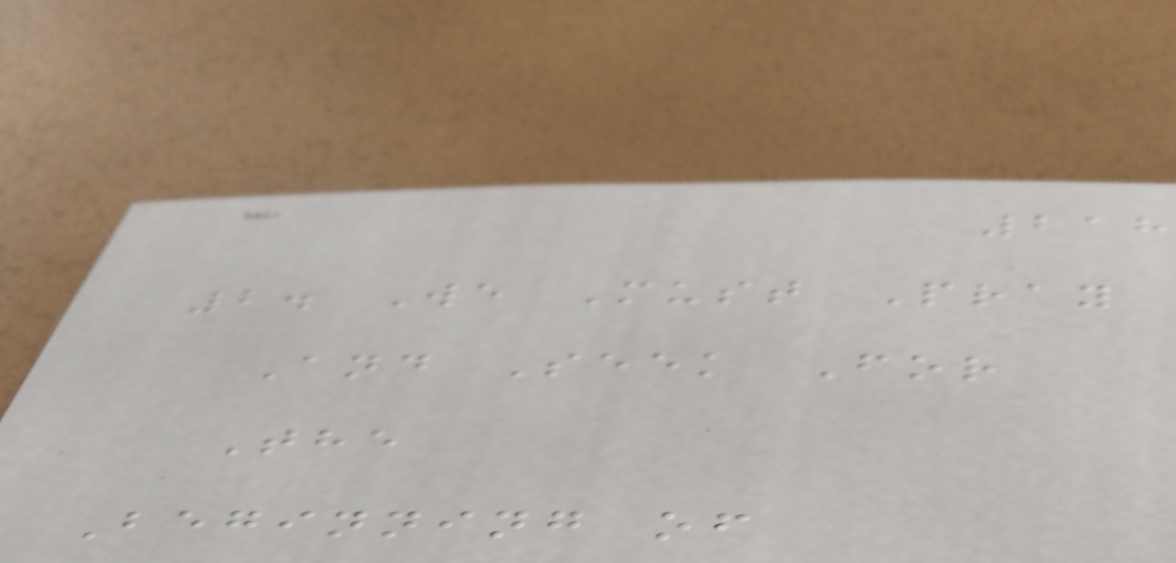218
2. We Must Pray
And Seek For
The
Beginning of
